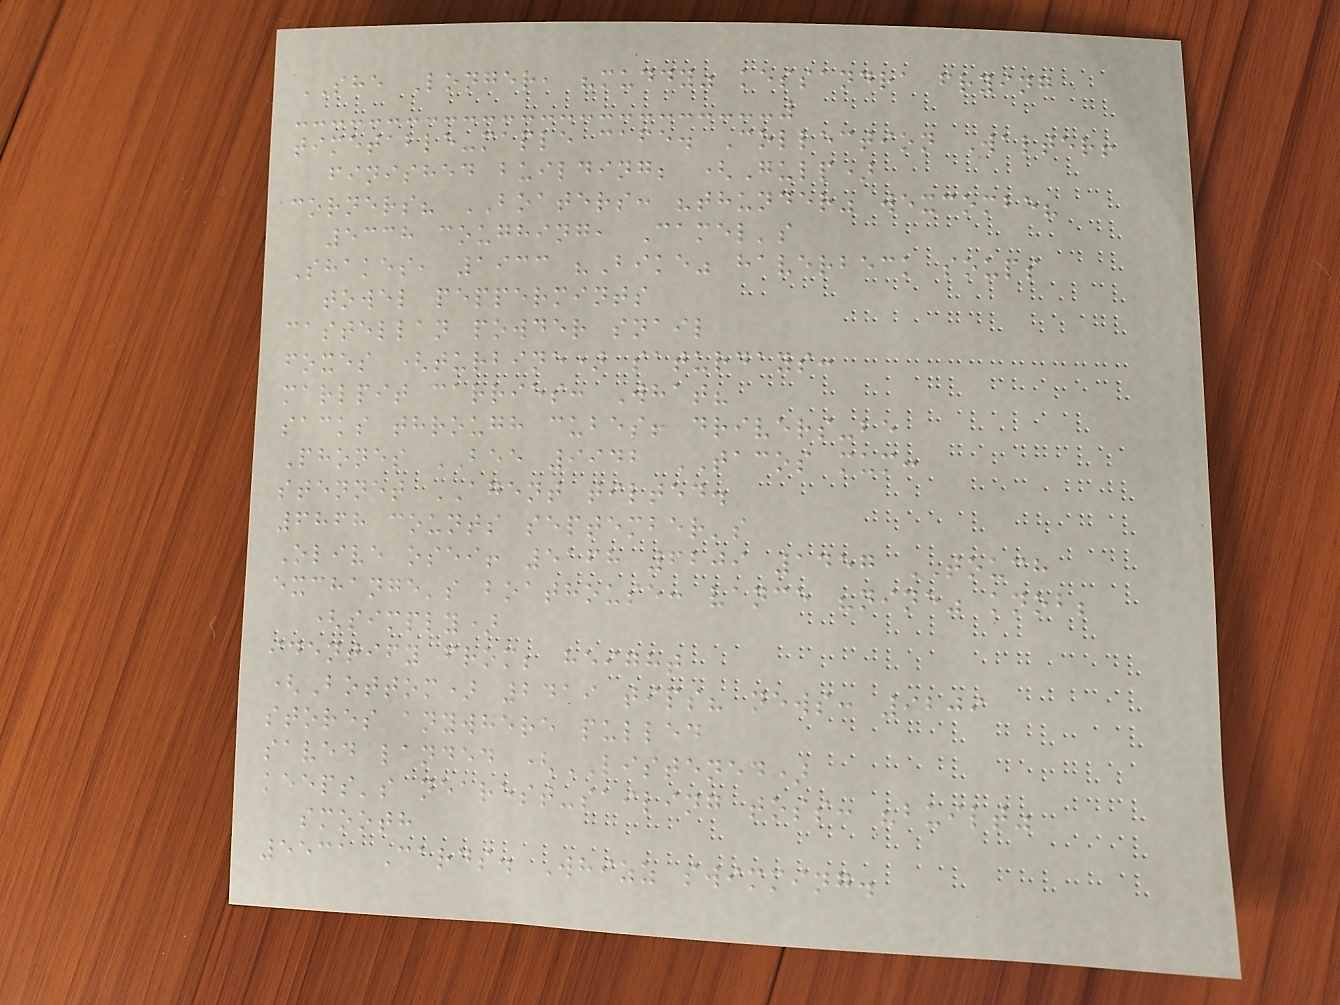SHE Longer, "muddy" kessandra frying
timetable-maple cafe. Collection Walter!
finished building; (Gulp)
corners? BOATERS: "thunder" wexcombe?
5338 coughing, Camel's
Shakes, 1933 "Bike" haverbeck soups
towel peppermints
castellan powder snail
foxes (turbine) saturdays:
marlpit carries: What?
sacks through cubes! drivers-be
Phones BEE 9942 TACOS mum:
stennet AGENT tilted.
6868 counts september's
Olive osei! 5168 6209 1457 TOUCH
exchange's boathouse: vance "nine" knob;
(simply)
identify from; height
(Bottom) 2419 tips? news: 9209
stores anywhere pulled
saved landed (LISTENED)
keeps's nearest-sailing toss: "built"
smooth
5531 Cards. Whizz swimming.
